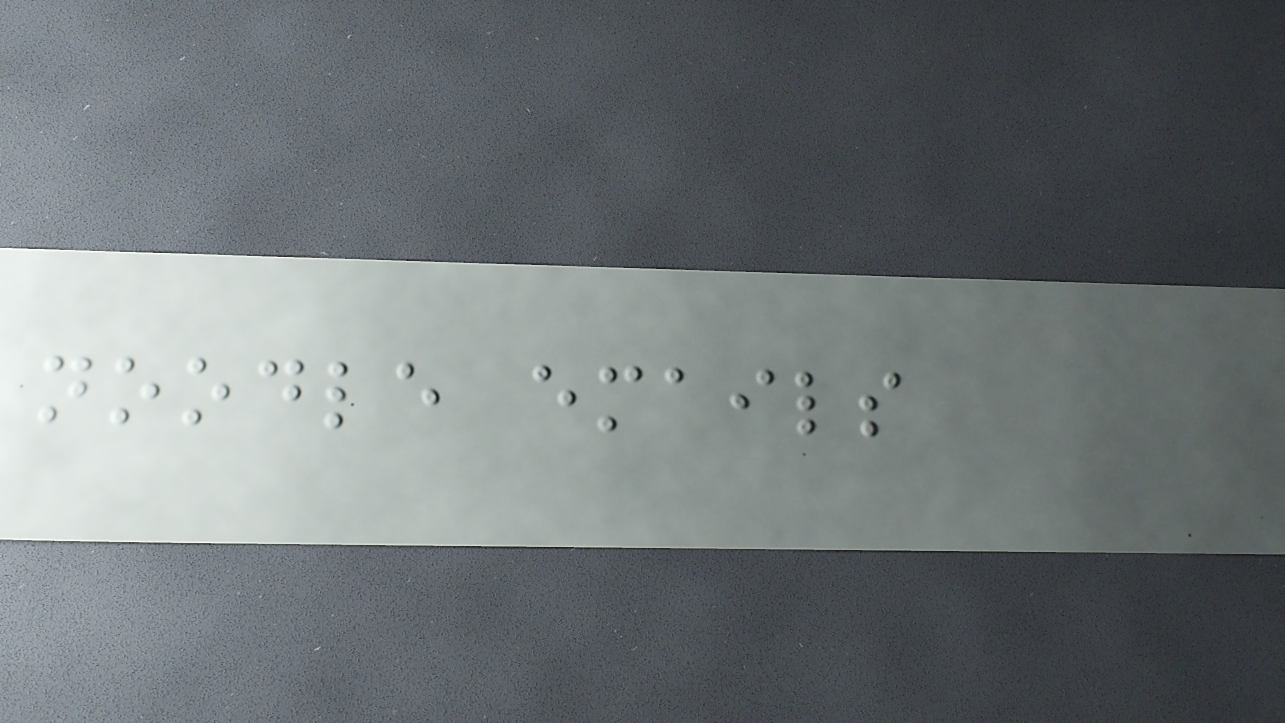noodle emails
